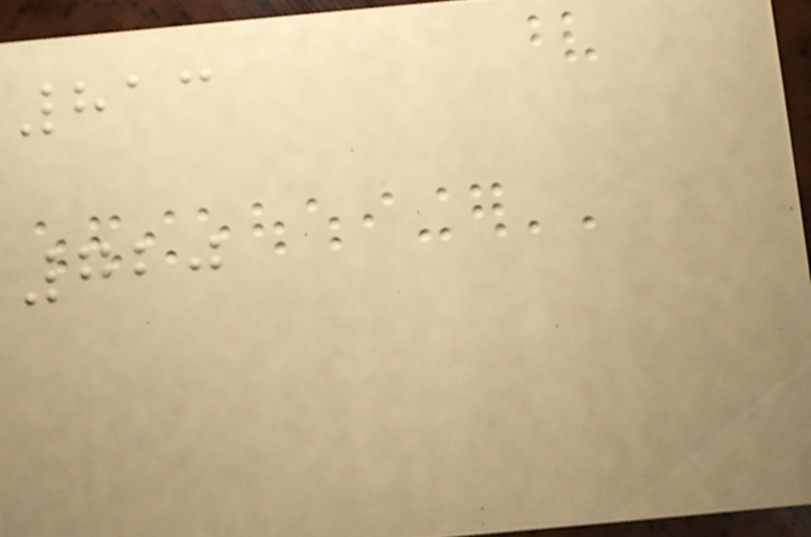813
720
